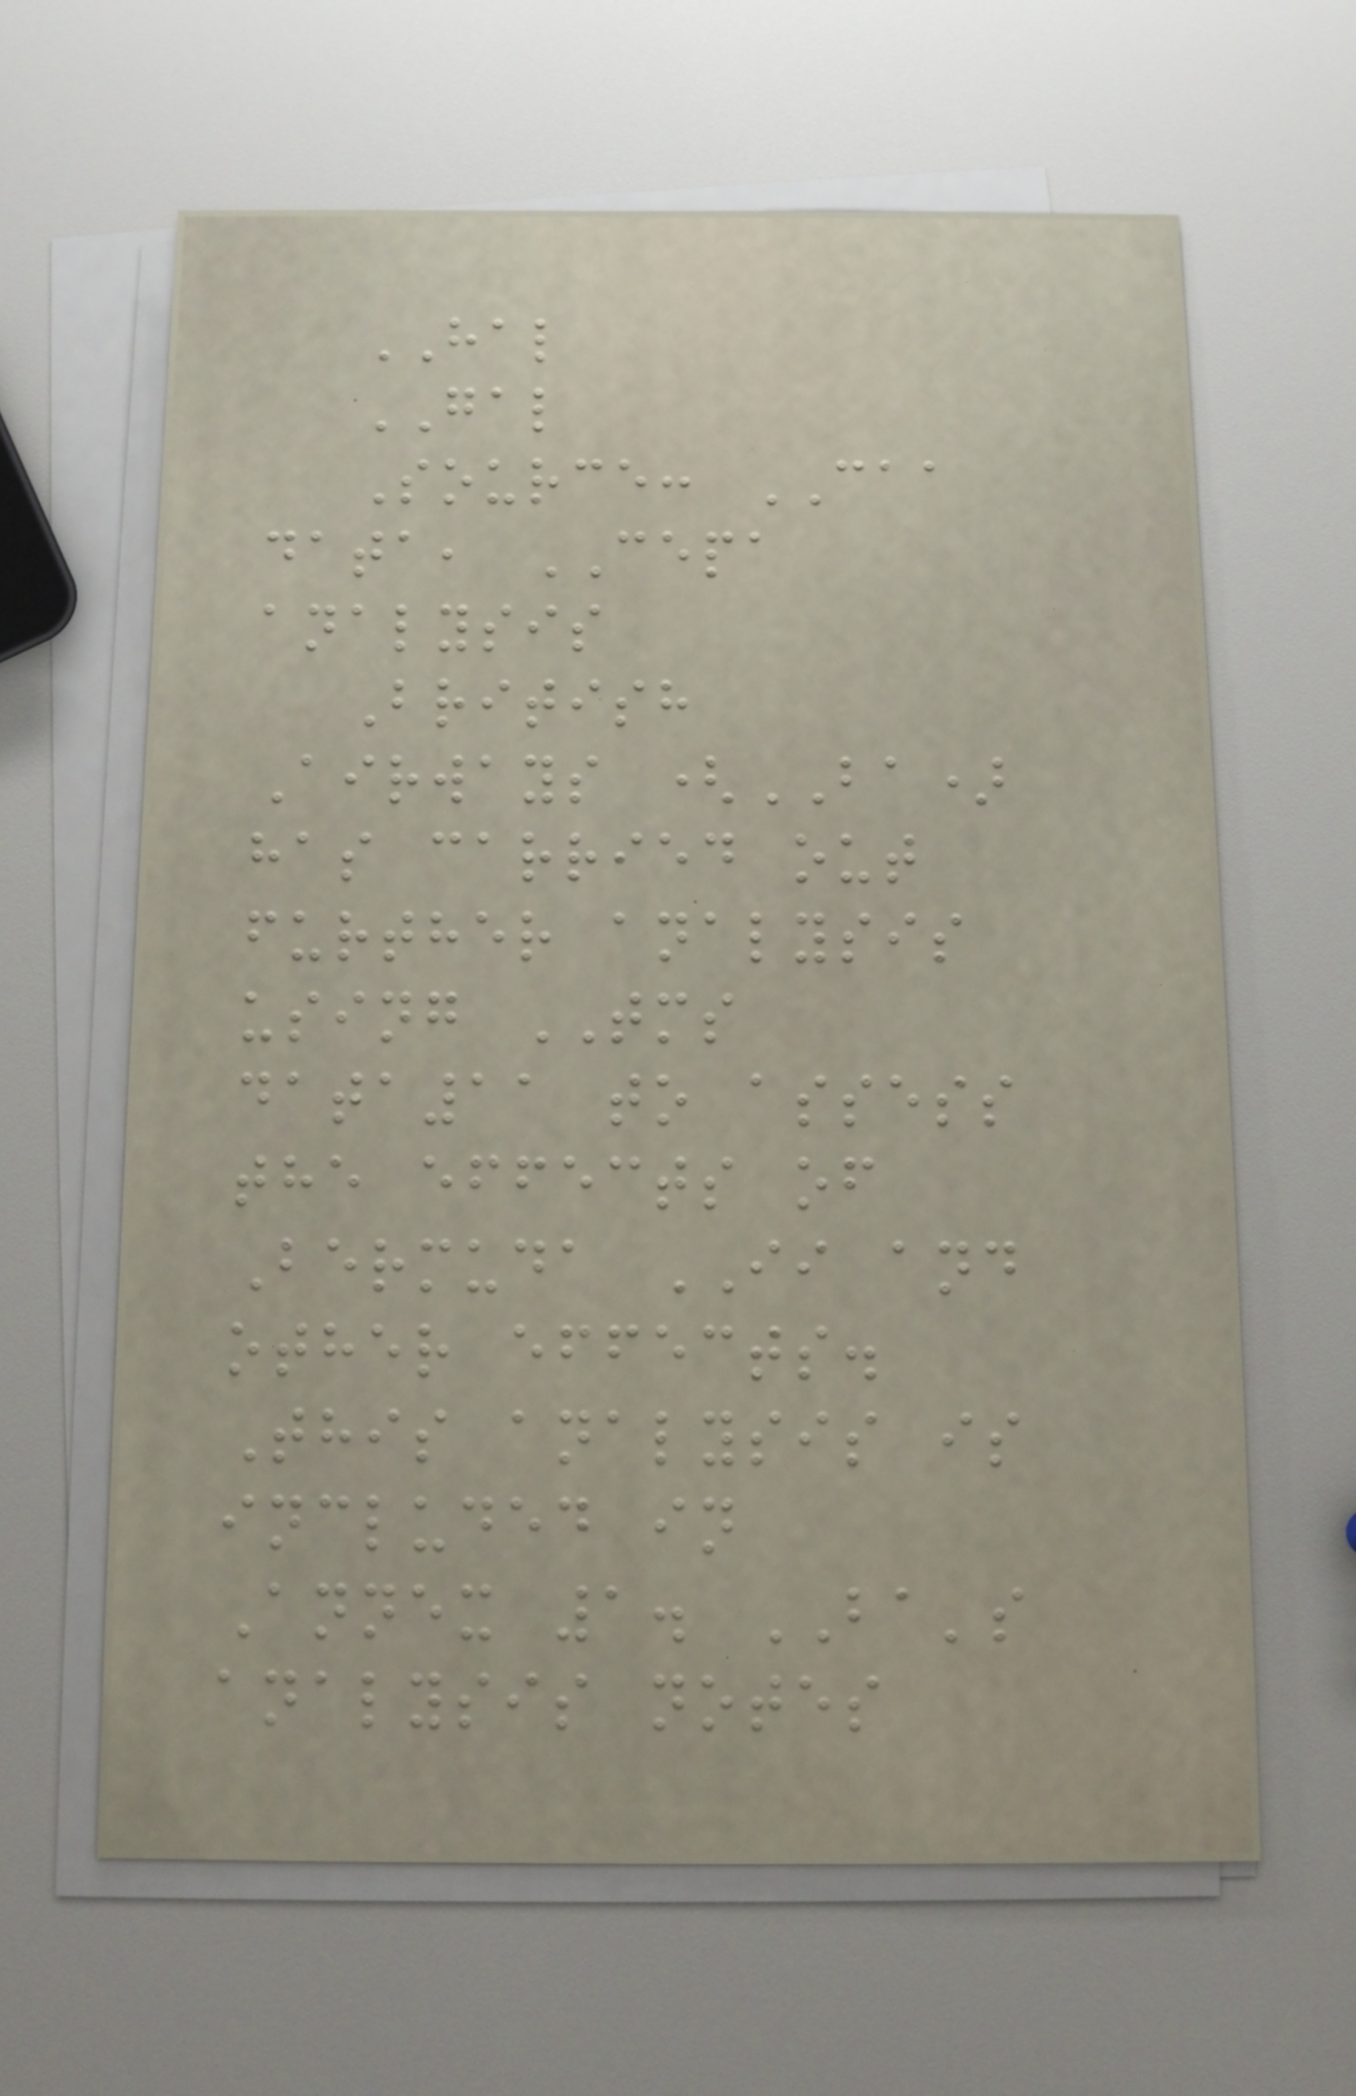HAL
GAL
Source: CAA
data, CEPA
analysis
British
Airways (BA)
has carried out
further analysis
using TMS
data11 to assess
the effects of
Bermuda II and
other effects.
This analysis is
included in
Annex 1. BA's
analysis notes
